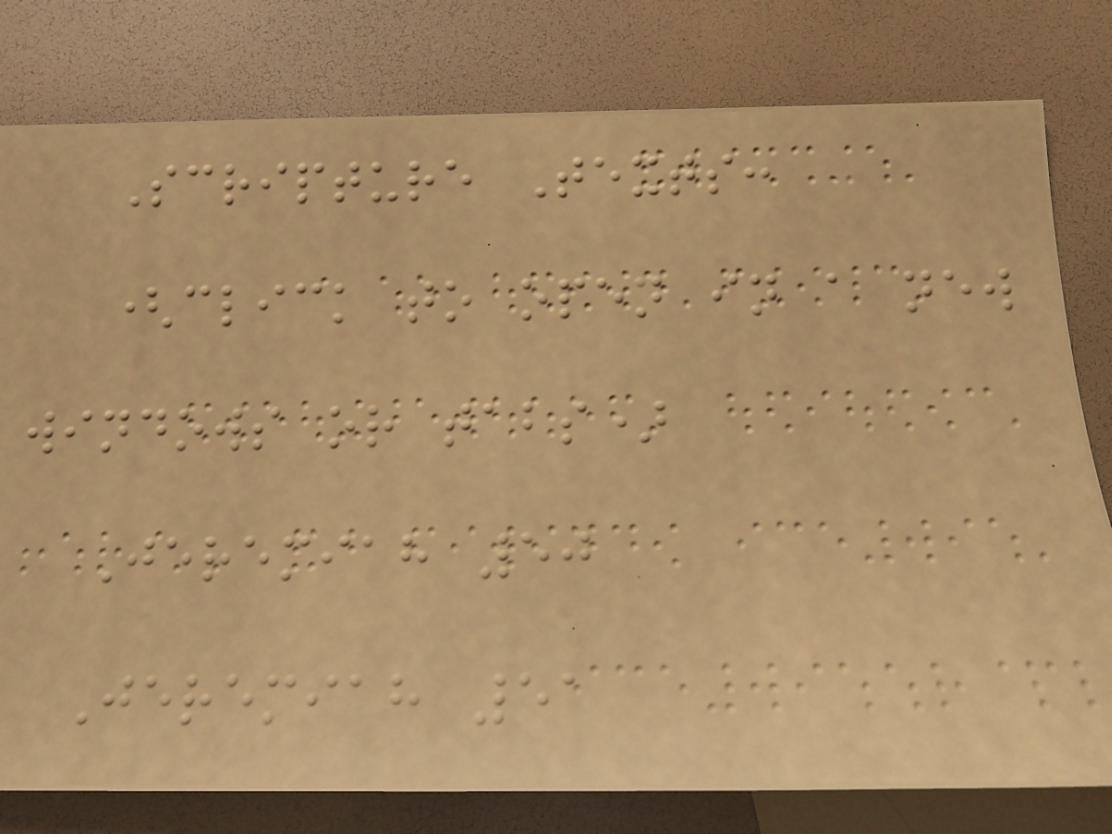Scripture Texts:
(click to open in a new
windows or tabs)
Jeremiah 50
Jeremiah 51
